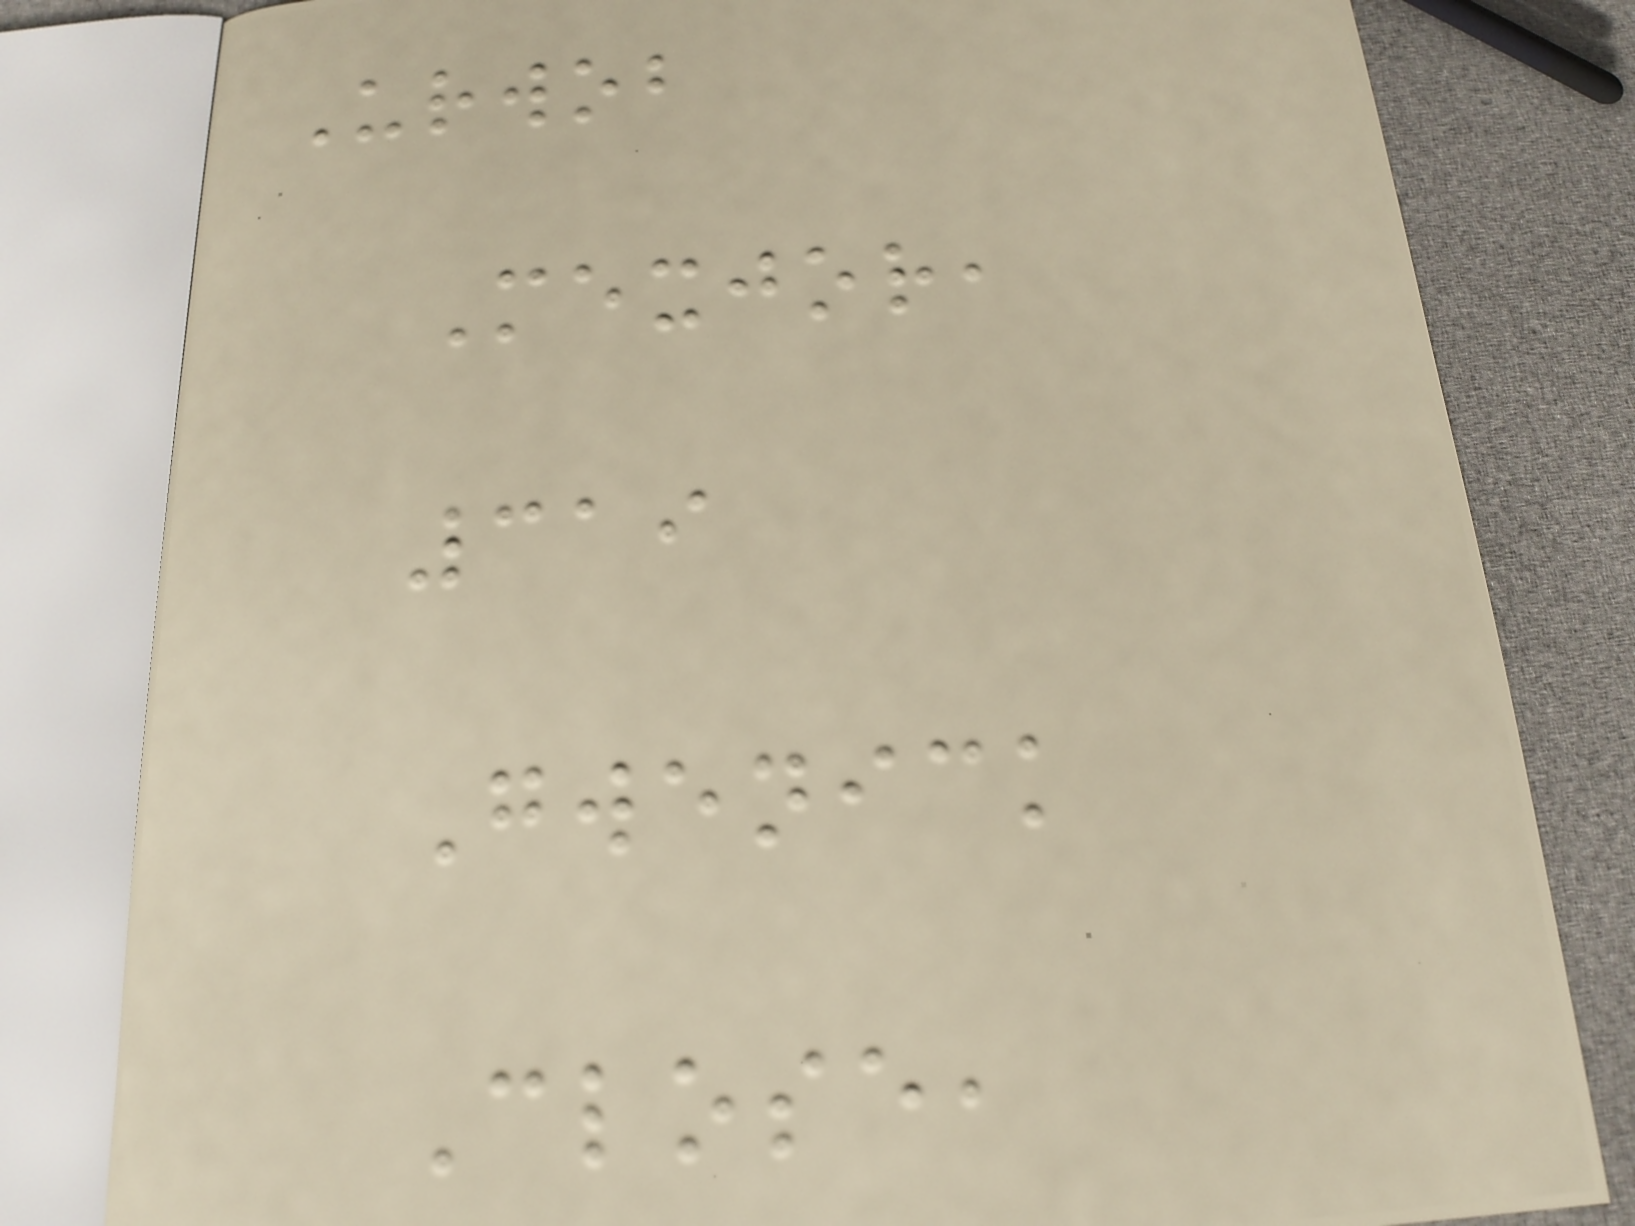Urwob
Mexjor,
319
Gwenick
Close,
